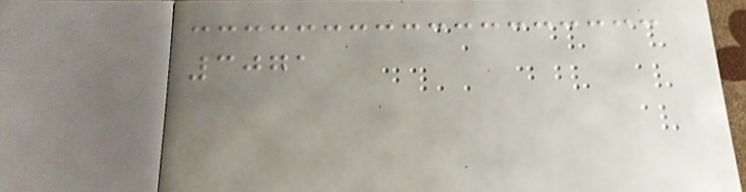3071
